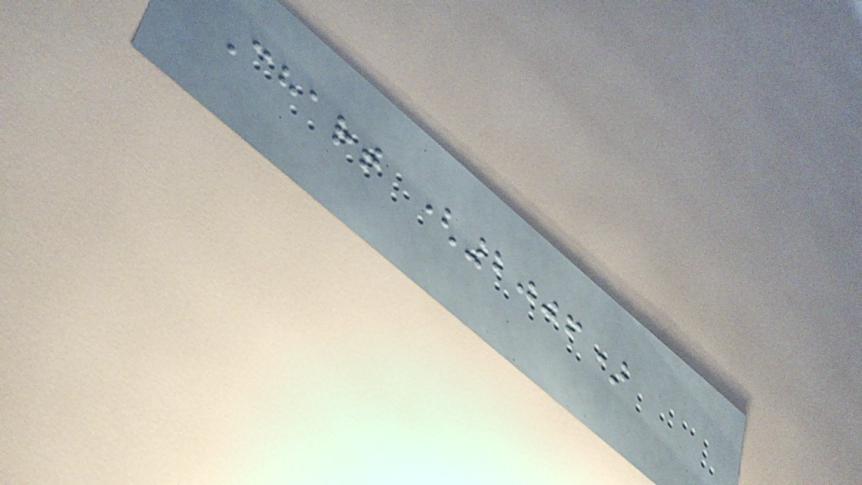Chart (2006)
